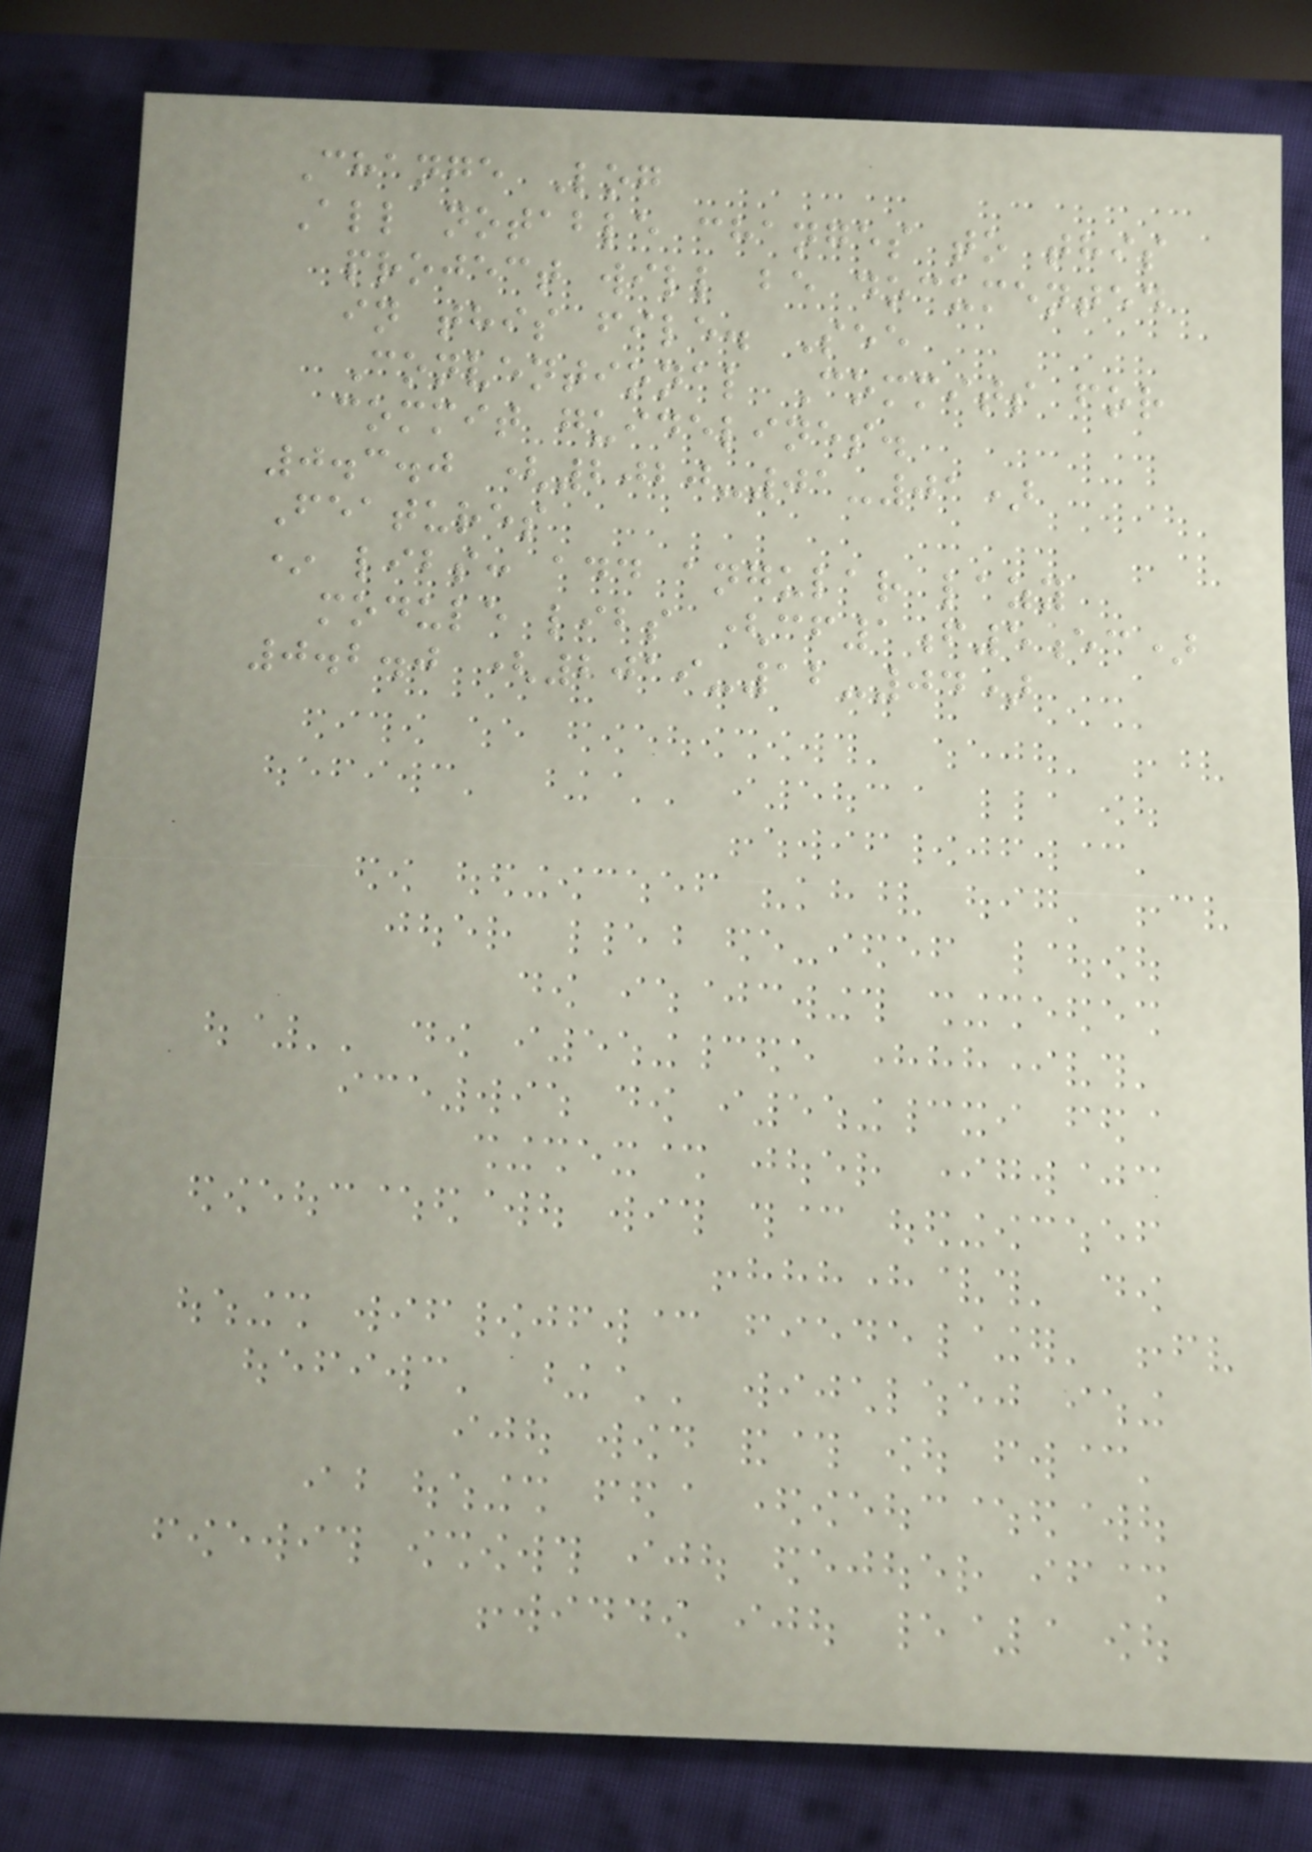Change Log
All notable changes to this
project will be documented
in this file. See
Conventional Commits for
commit guidelines.
0.3.0 (2020-01-01)
Features
* libs: add angular lazy
module libs (cf1f5ec)
0.2.0 (2019-12-04)
